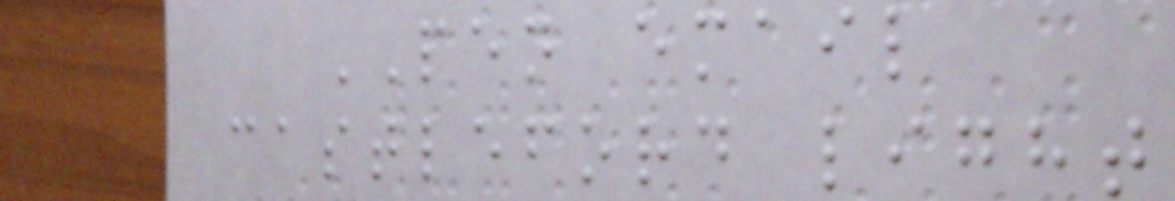PEN email
castleford light
